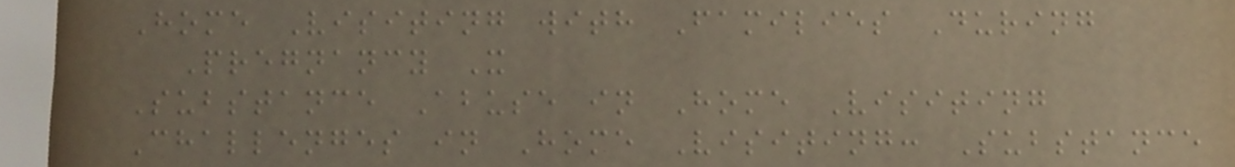Home Visiting with Families During
Pregnancy X
Substance Abuse in Home Visiting
Challenges in Home Visiting: Substance
